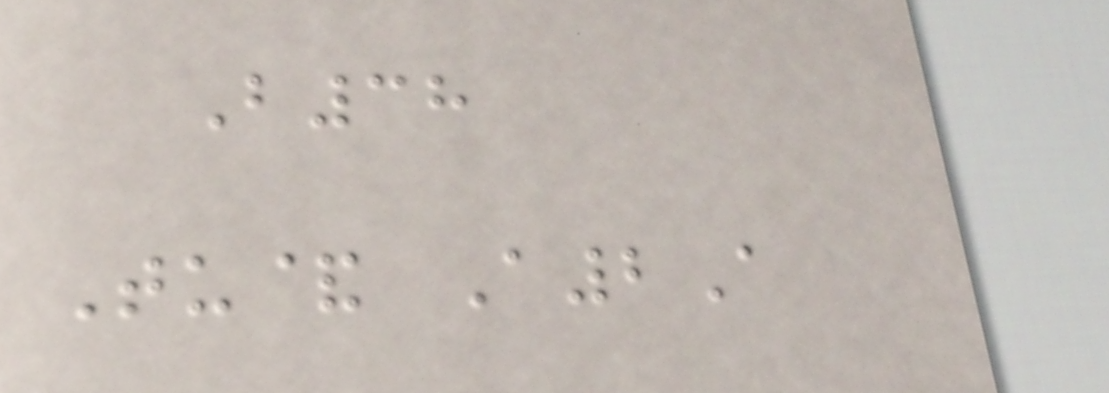B38
Tu& A2A
